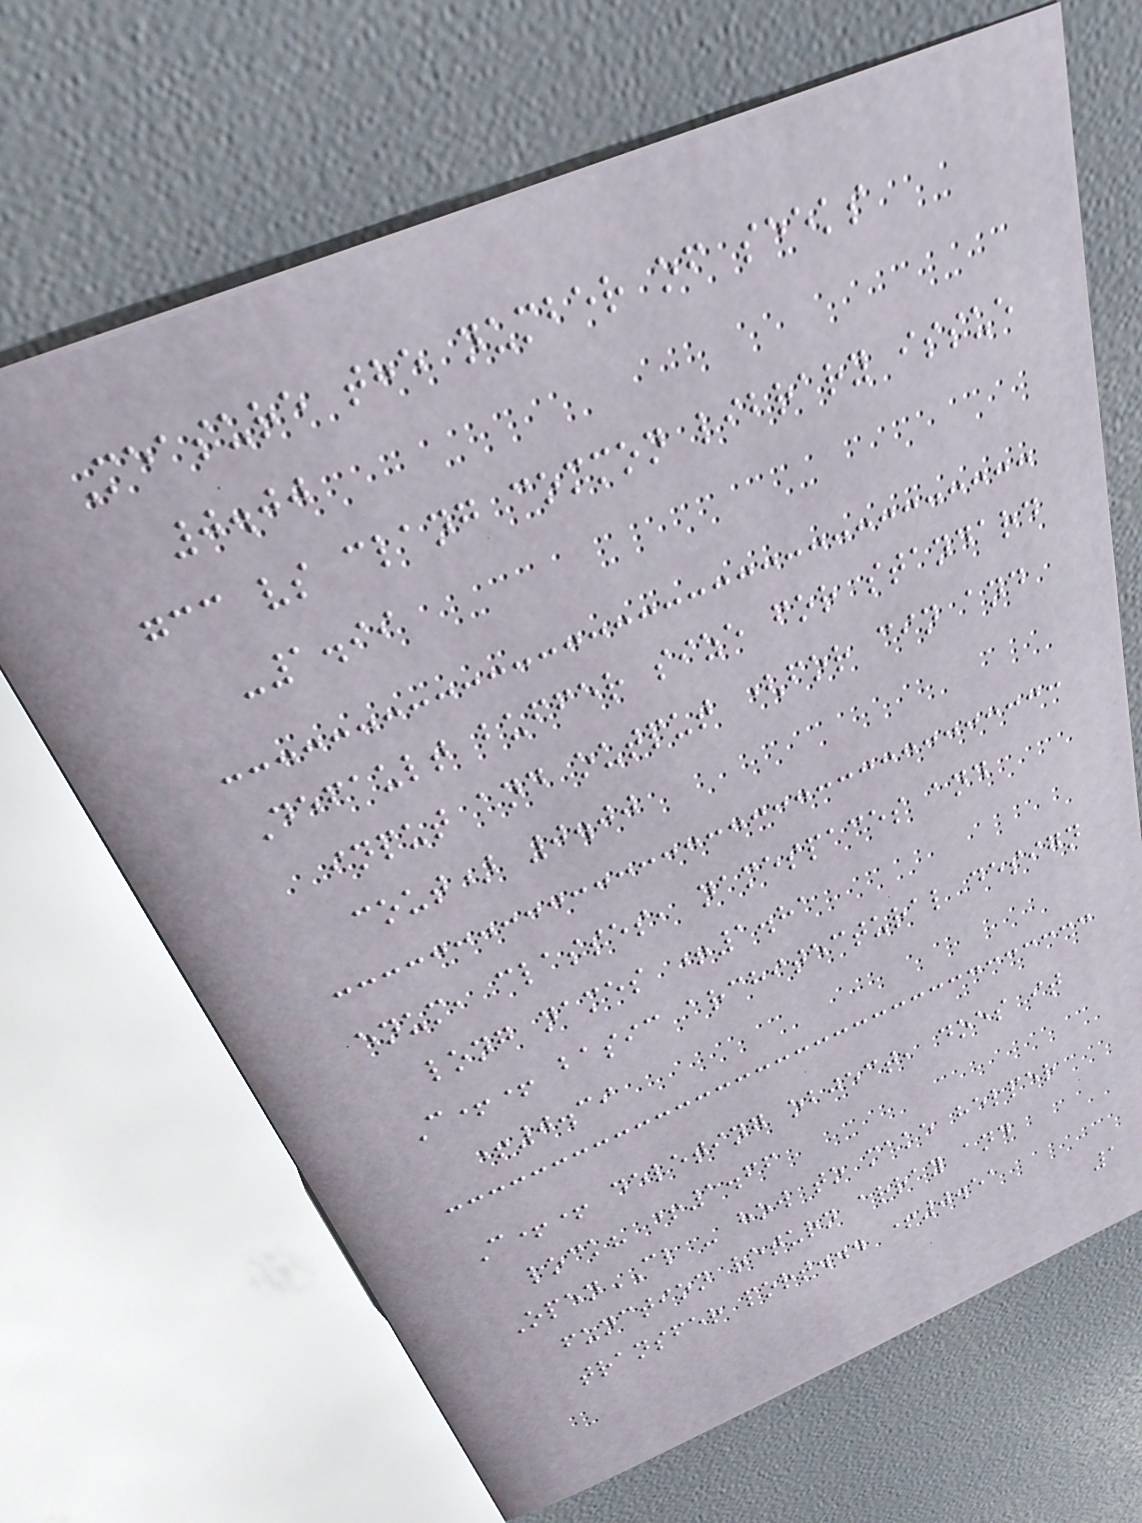Measure the number of seeks
0.00
gcc vs clang common library issue
-1.99
Default buffer size for standard
input and output (for cin and
cout) 0.00
enum, classes, namespaces and
long names +1.81
C++ basic architectural design
+0.39
C++ deleting object, does it
lock? +1.66
OpenCL - how to make helper
function return array and
transfer port... +0.51
1
